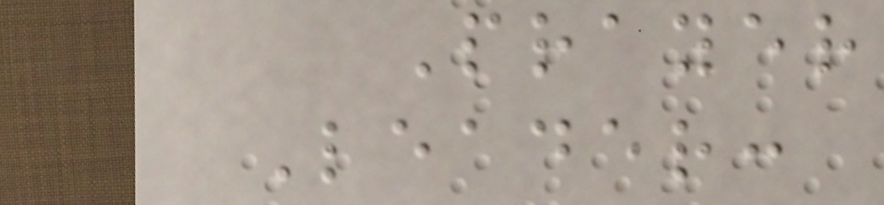Prayer
Leader:
